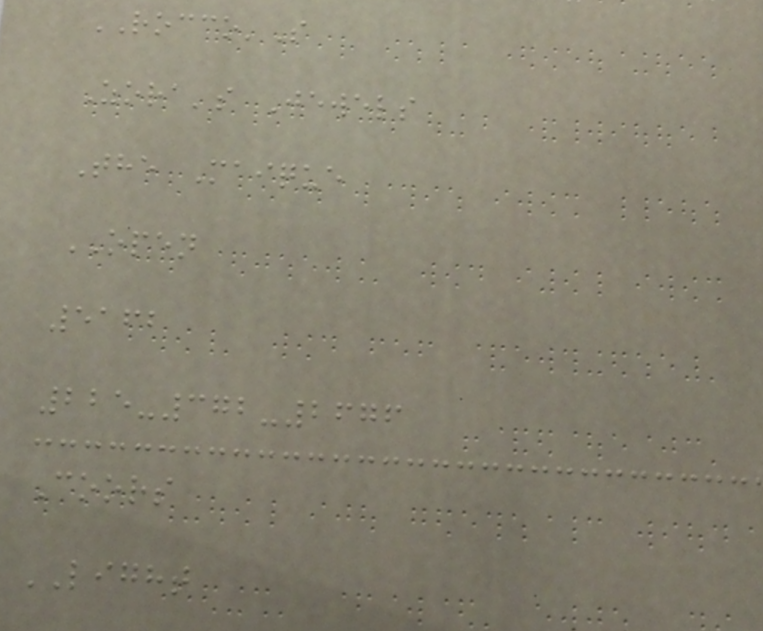ROCCO'S
Zora's Jewels
The Maique
OPEN
5162
225-372-2676
Coors
LIGHT
